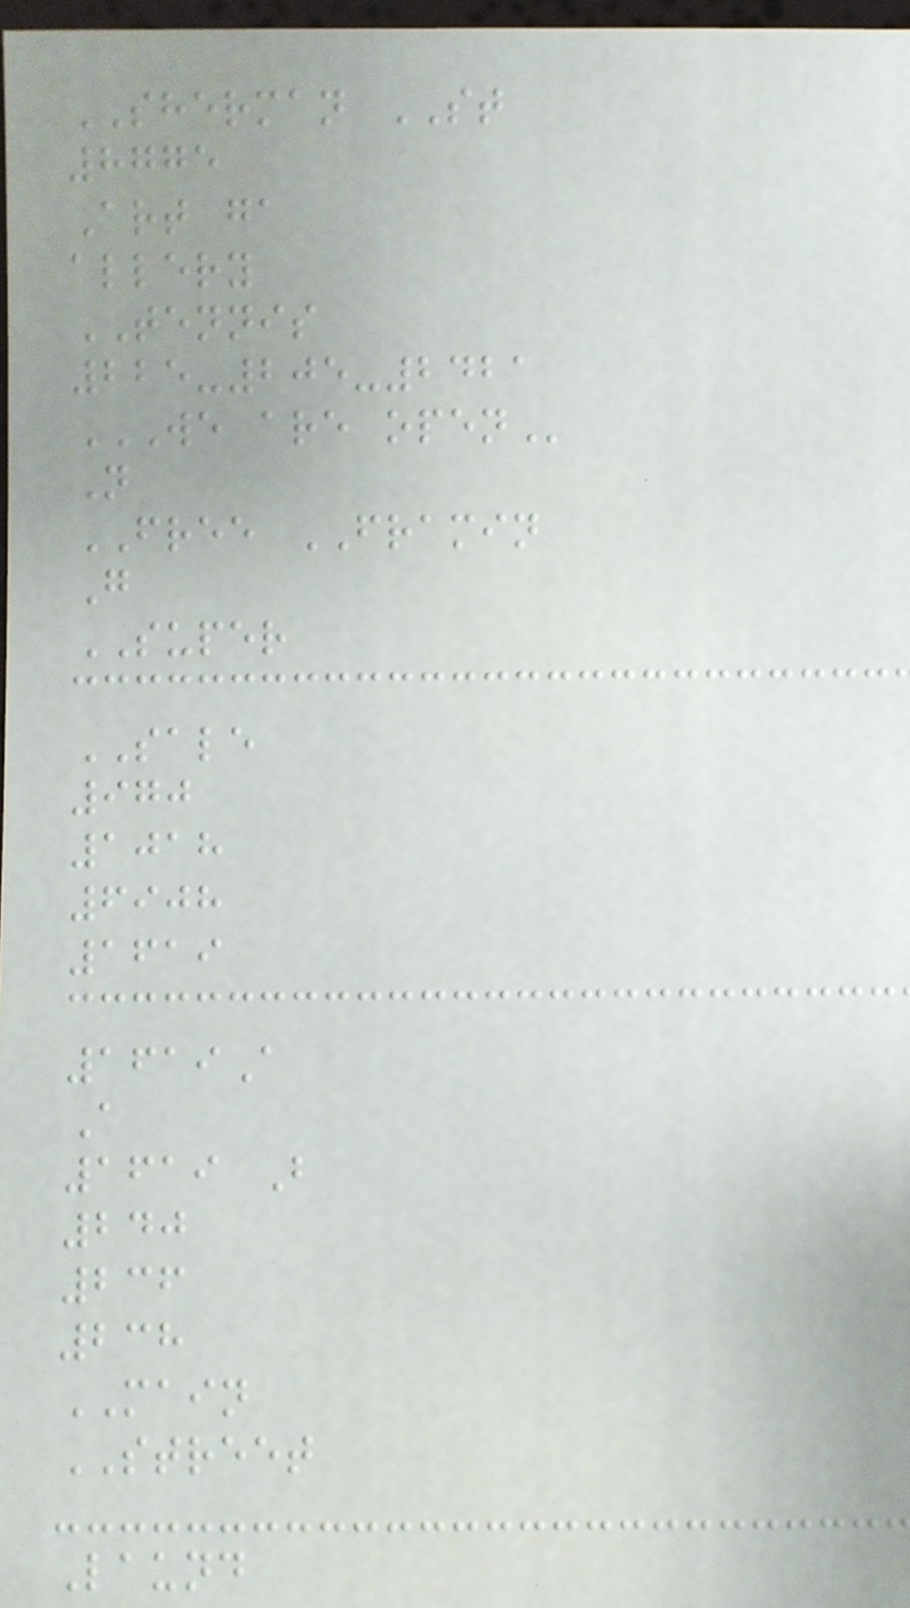SHERMAN ST
8775
Art ga
allery
TENNIS
225-205-2421
WE ARE OPEN
N
FREE FRAMIN
G
SUPER
SALE
970
1018
6908
1619
1619A
A
1619 B
240
236
238
MAIN
STREET
Laund
